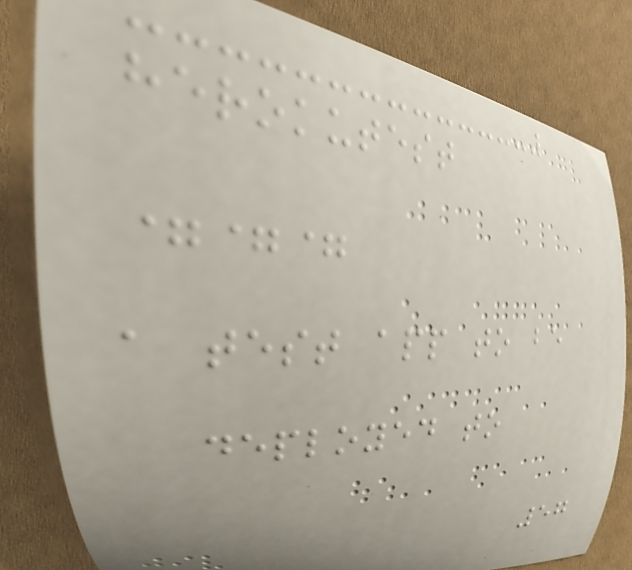herokutest
===
a test app to be
deployed to
57
